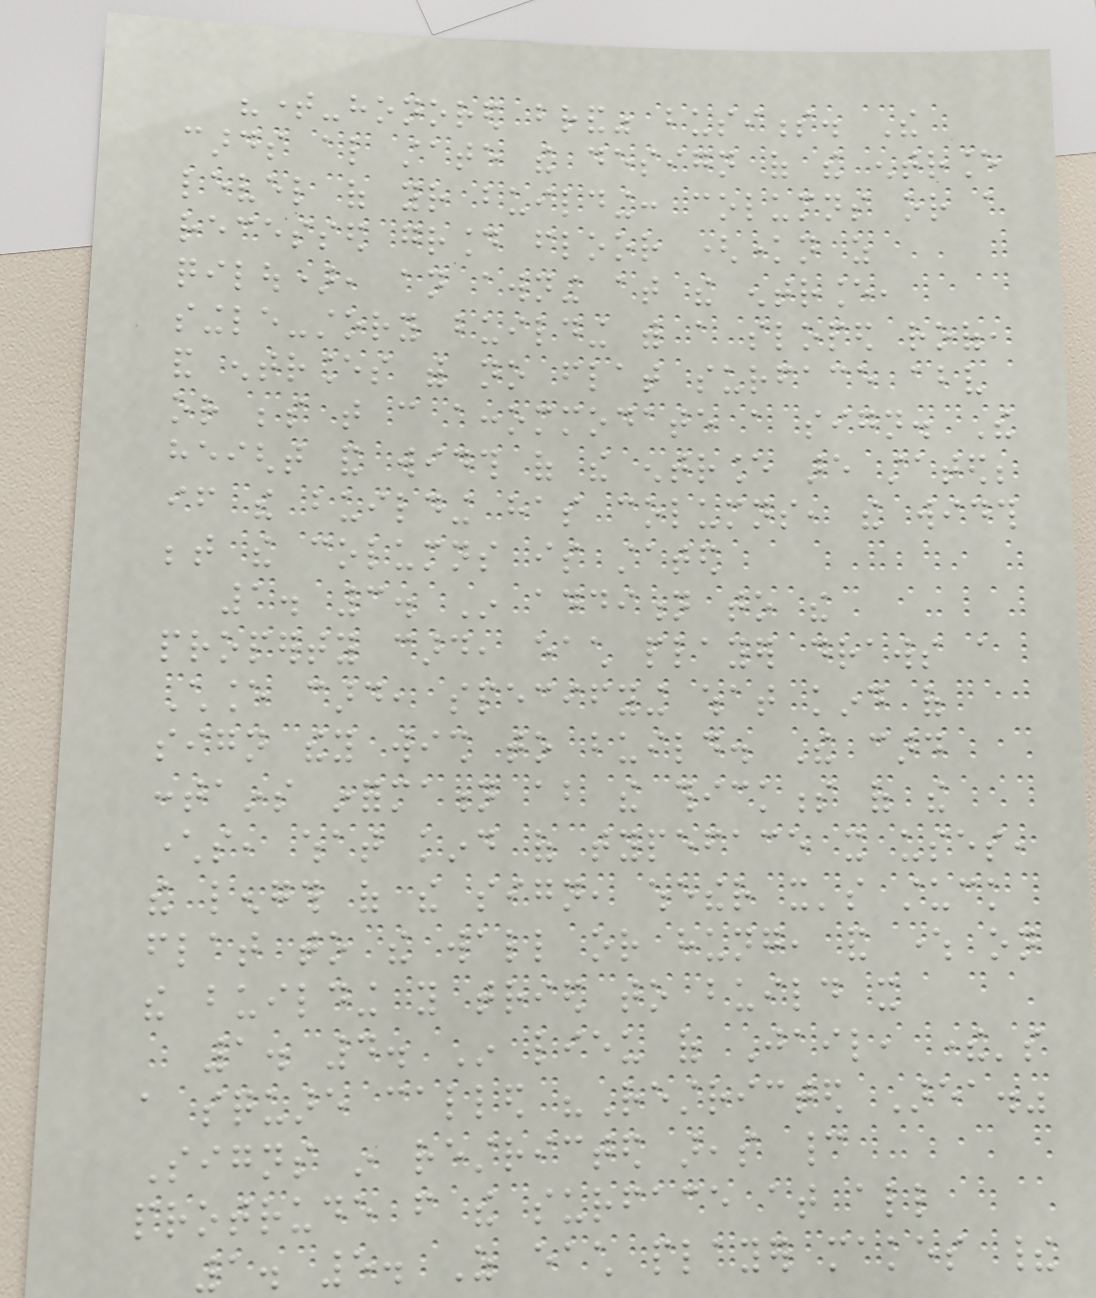"time-honored brand" business. The
cards also state the design of the entrance
level of your building: columns or a
recessed ground floor (known as
qilou), an awning at the entrance,
single-story building with a sloped roof,
and entrances with no flat surface above
or beside that can accommodate a sign. The
height and width of the entrance are stated;
if the building has columns, the width
between the columns is stated
1. 3. In addition to the
property card, each player draws a
Chance card, specifying what kind of
sign they wish to build. The card
contains information about the thickness of the
characters, what kind of typeface it uses,
the length of the sign, whether it's stuck
flat to the wall or hung, and where on
the building you tried to build it
1. 4. In lieu of Jail, there's
a square called "Restricted Area."
Signs in restricted areas cannot
protrude from the surface at all
1. 5. As each player makes their
